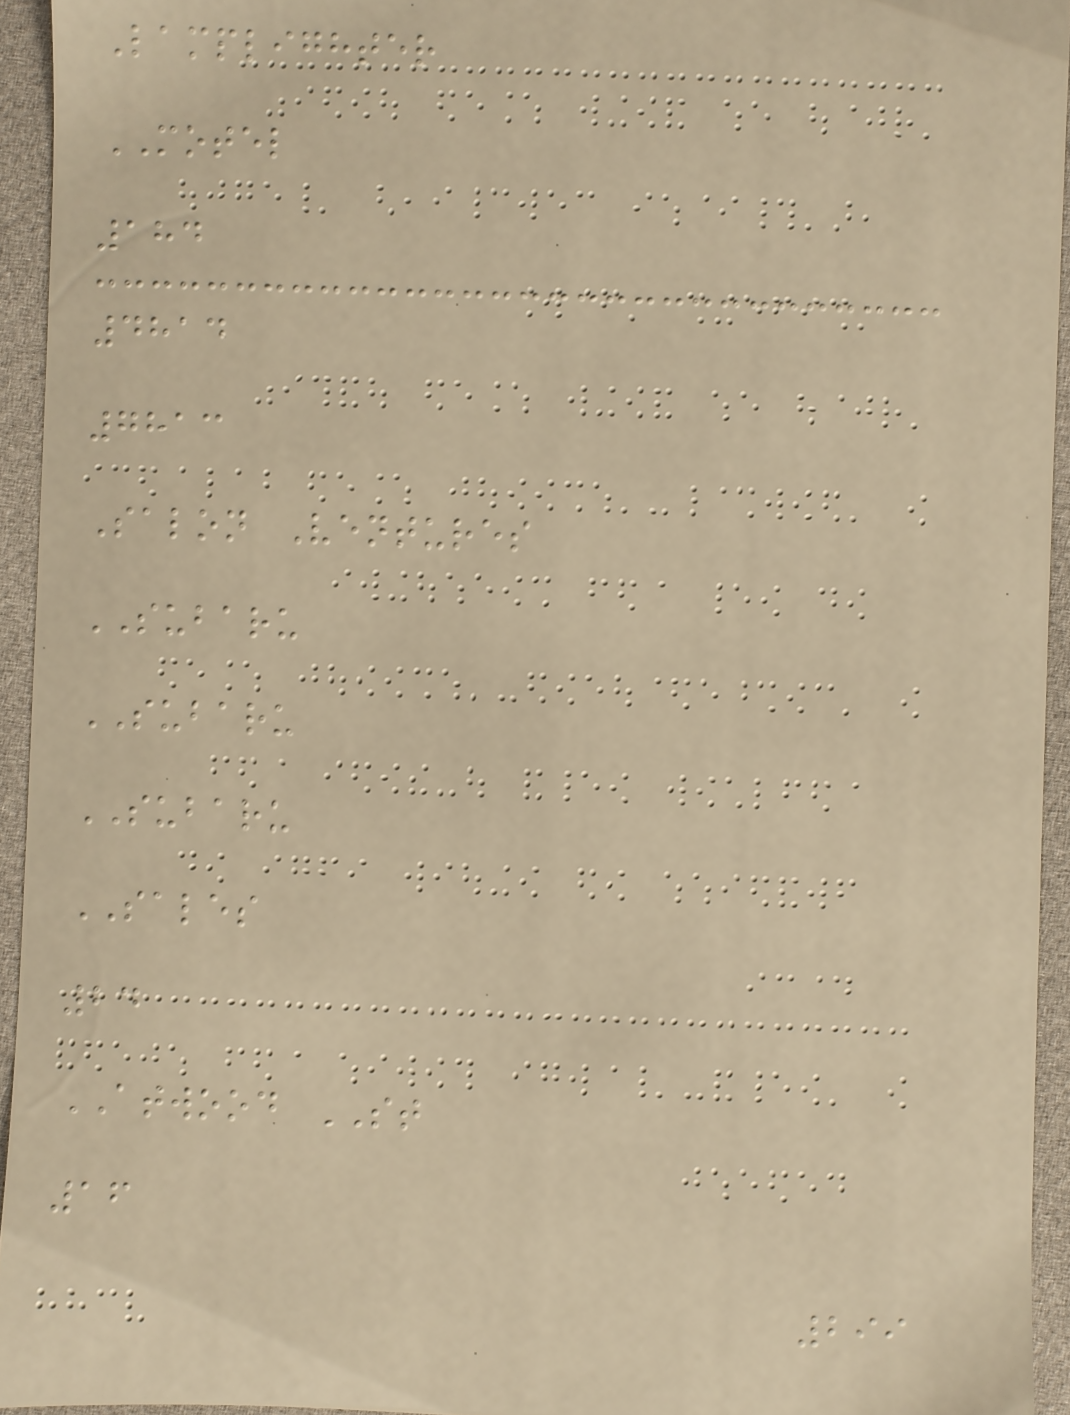Lamplighter
MOTEL
184
4814
7813
Salon Ventures
SUBARU
SUBARU
SUBARU
SALES
24
ATWOOD ST
16
299
